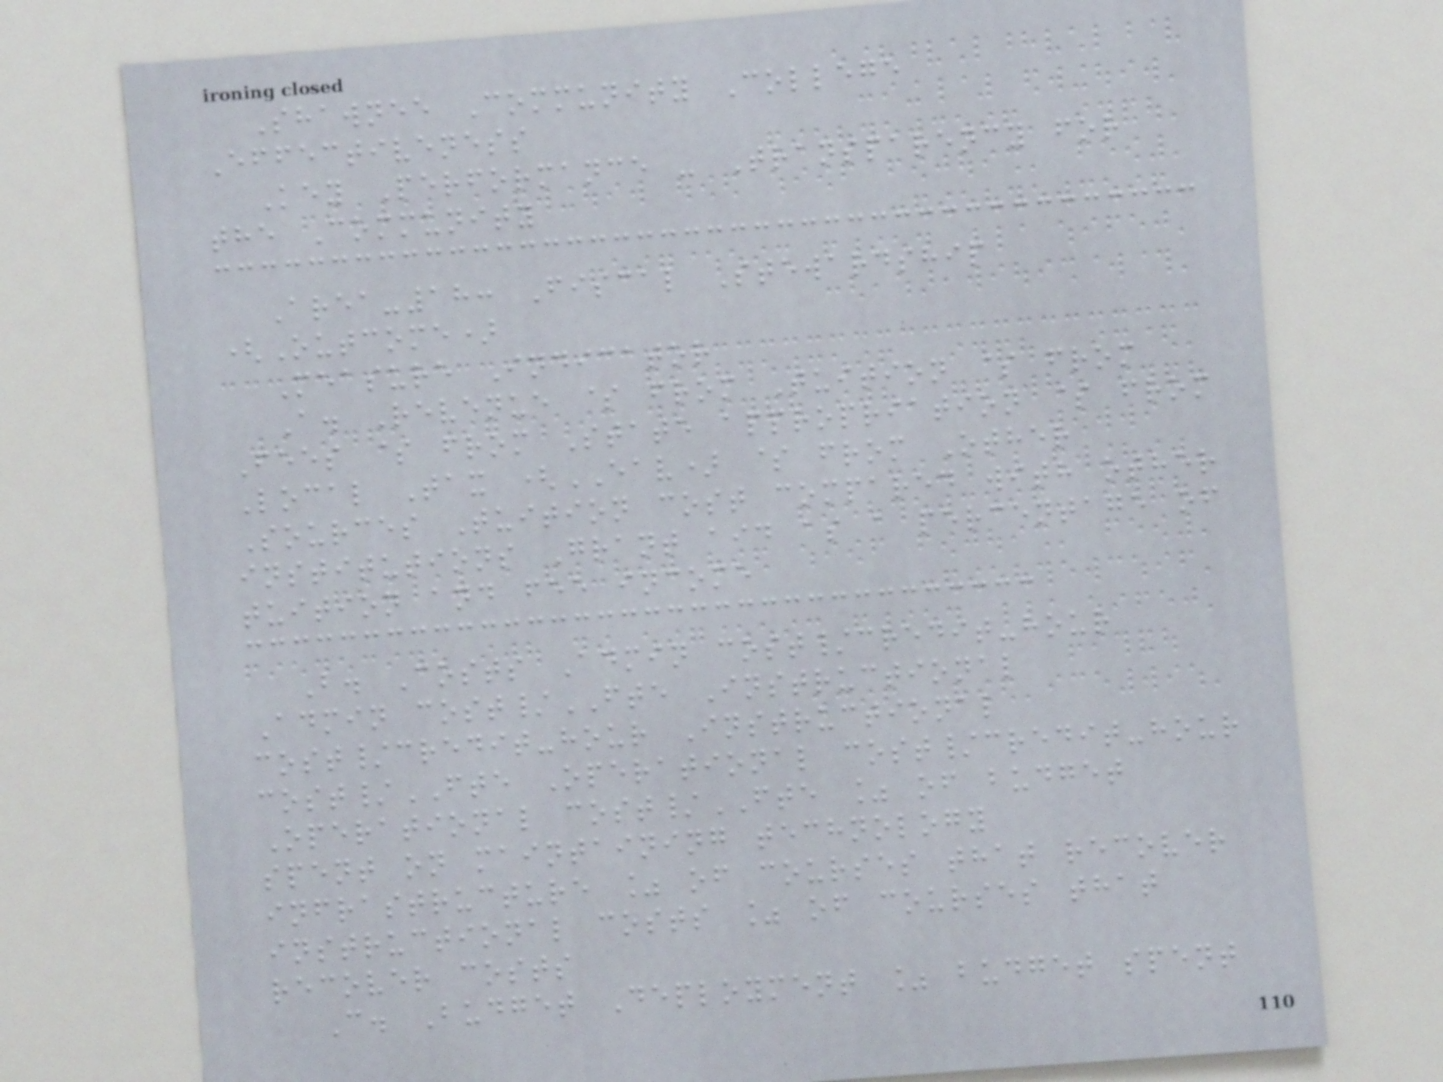Shawnee Community College
Effectiveness
Key Performance - Transparency for
the Community
Area-18: Fiscal Stewardship
(Outcome)
Measure Indicator
A. Revenue $ from Tuition $ from
Fees $ from State appropriation $ from
Local Tax (EAV) $ from Other
Sources Tuition cost compared with other
institutions Grant aid as a percentage of
tuition and fee income
B. Costs Admin cost/credit-hour
Admin cost/FTE Instructional
cost/credit-hour Instructional
cost/FTE Operational cost/credit-hour
Operational cost/FTE % of budget
spent on maintaining technology
infrastructure % of courses that recover
instructional costs % of courses that
recover costs
C. Budget Deployment % budget spent
